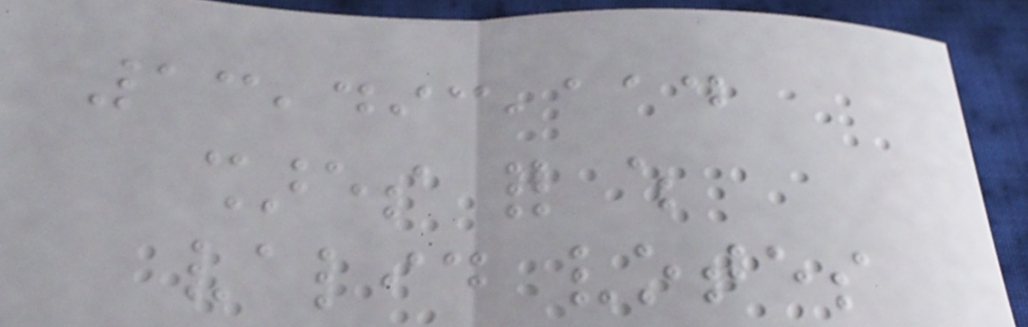13,493,114
shares for which
valid votes
